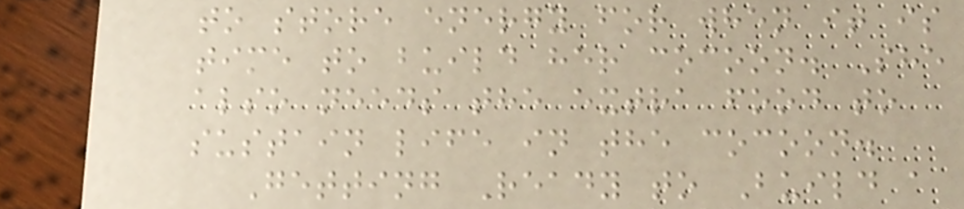to store energy for when it is
time to build her cocoon. She
also needs the extra food to
sustain life in the cocoon.
Getting Ready to Build a
